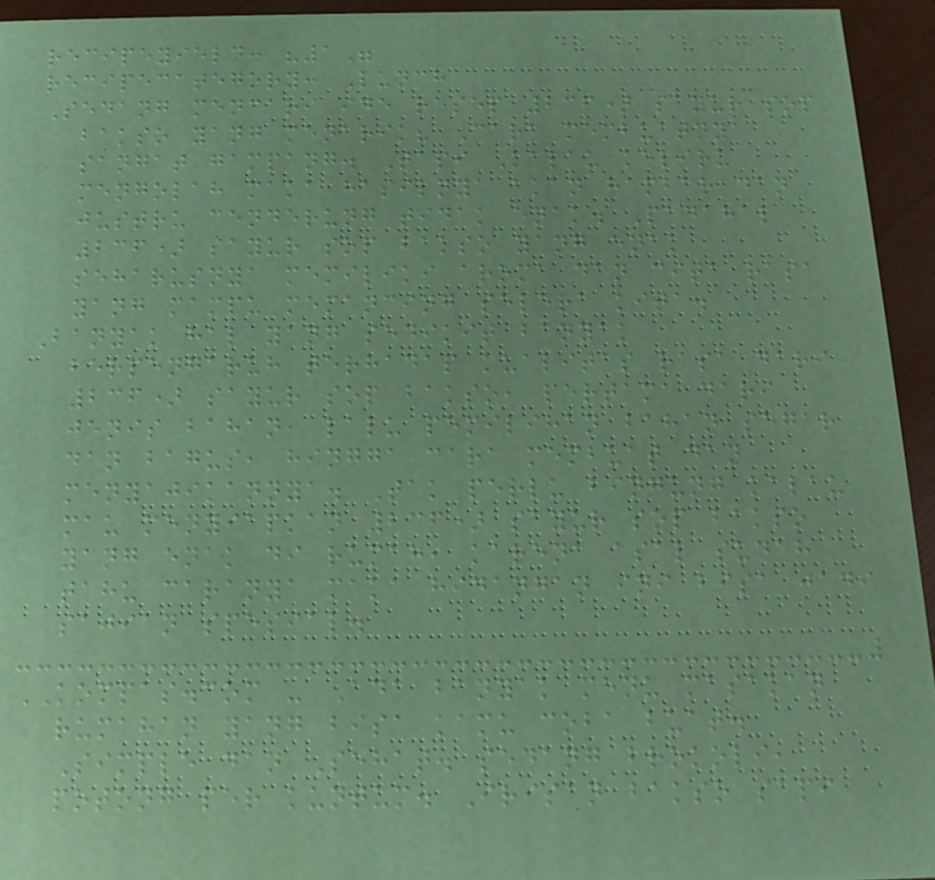recipeyield: "1"
recipecategory: Lunch
Sedang mencari ide resep 236) sayur sop
bakso yang menarik? Cara membuatnya
sangat gampang. Tapi Kalau keliru
mengolah maka hasilnya akan hambar dan
justru cenderung tidak enak. Padahal
236) sayur sop bakso yang enak
seharusnya memiliki aroma dan cita rasa
yang mampu memancing selera kita.
Banyak hal yang sedikit banyak
berpengaruh terhadap kualitas rasa dari
236) sayur sop bakso, pertama dari
jenis bahan, lalu pemilihan bahan segar
dan bagus, hingga cara membuat dan
menyajikannya. Tak perlu bingung kalau
mau menyiapkan 236) sayur sop bakso
yang enak di rumah, karena asal sudah
tahu caranya maka hidangan ini bisa jadi
sajian spesial.
KOMPAS.com - Ada banyak menu masakan
rumahan yang bisa kamu coba buat.
Simple dan Sehat. sedang brokoli,
potong per kuntum. Irisan bakso sapi
